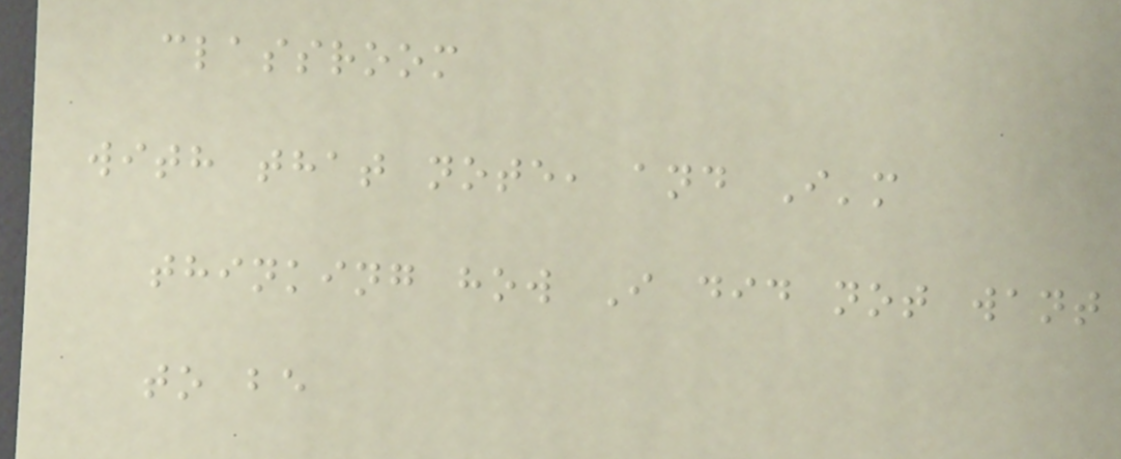classroom
with that note, and I'm
thinking how I did not want
to be
